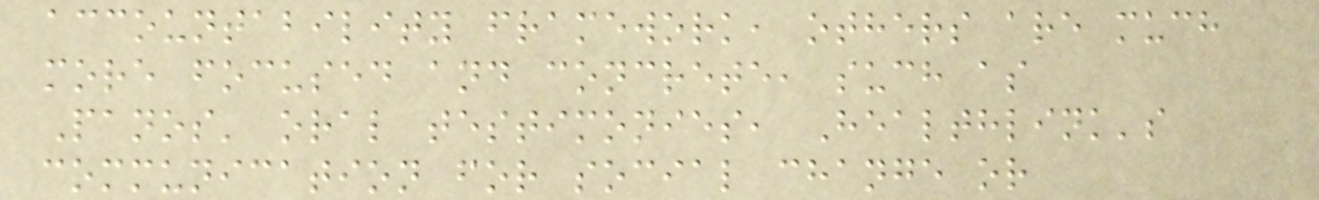accountability framework, others are much
more focused and concrete, such as
Panos' oral testimonies, Healthlink's
communication for social change or
